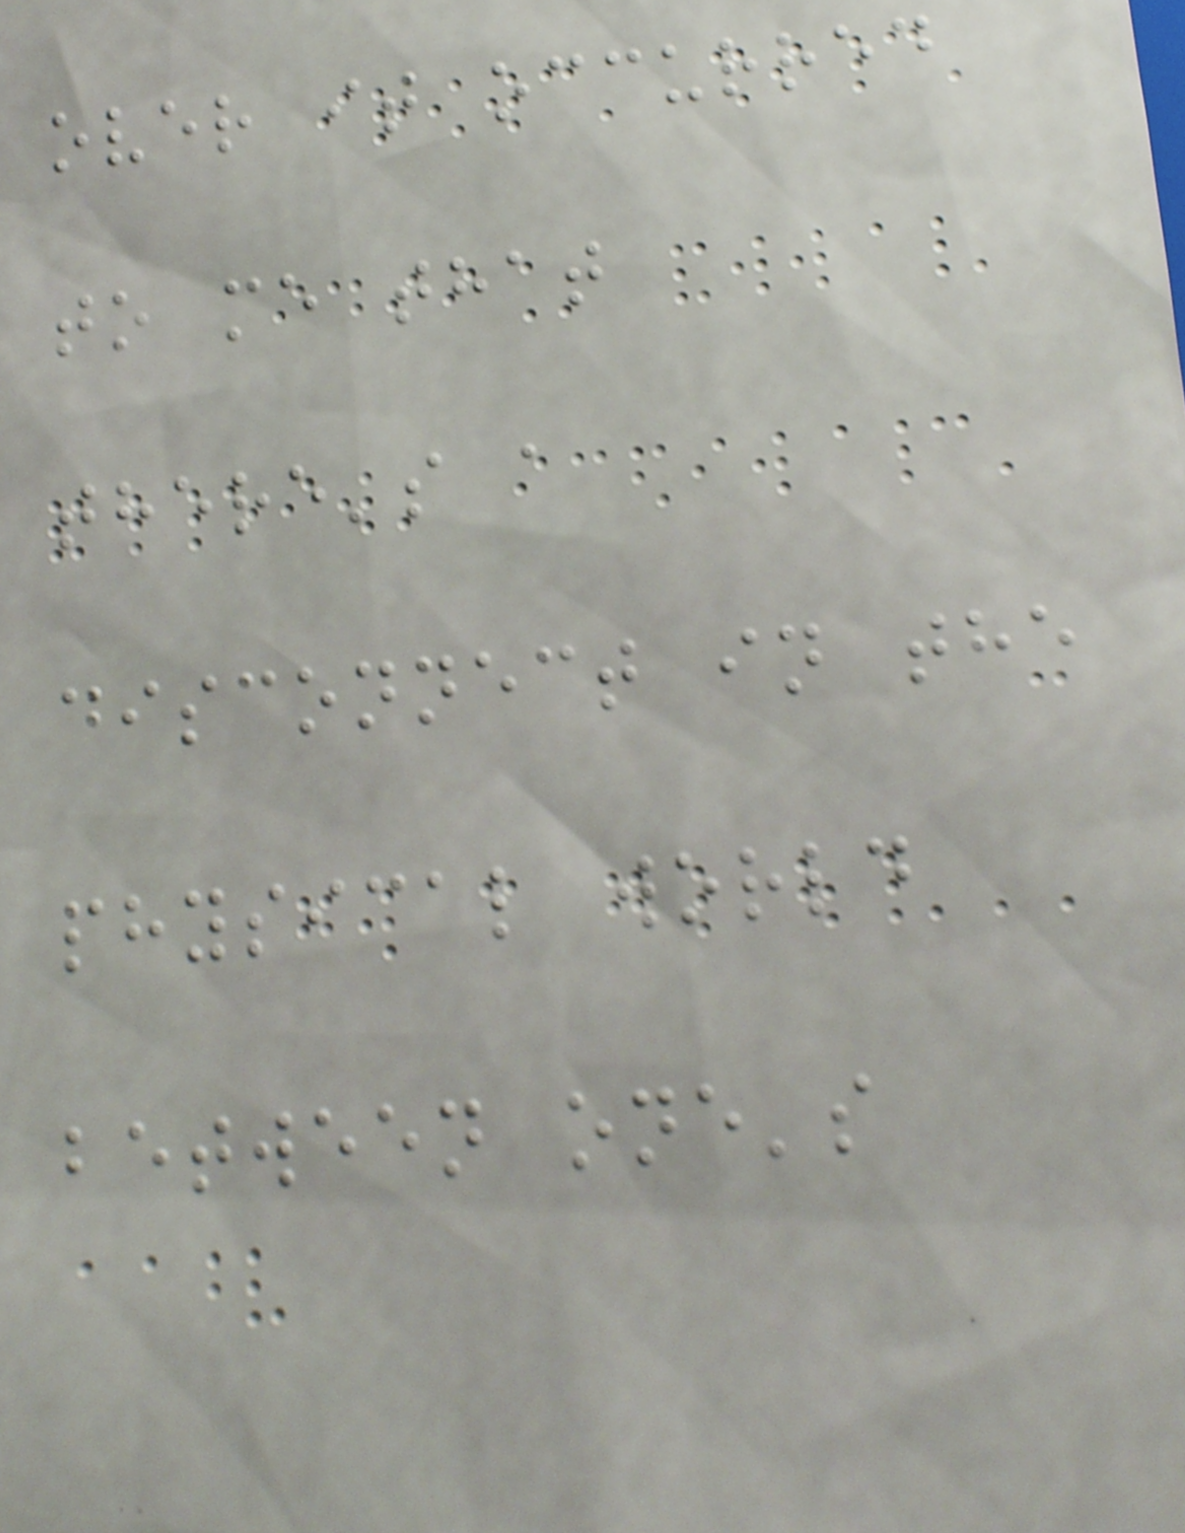over it occurred
to me that
there's a
disconnect in the
physical world
between one's
